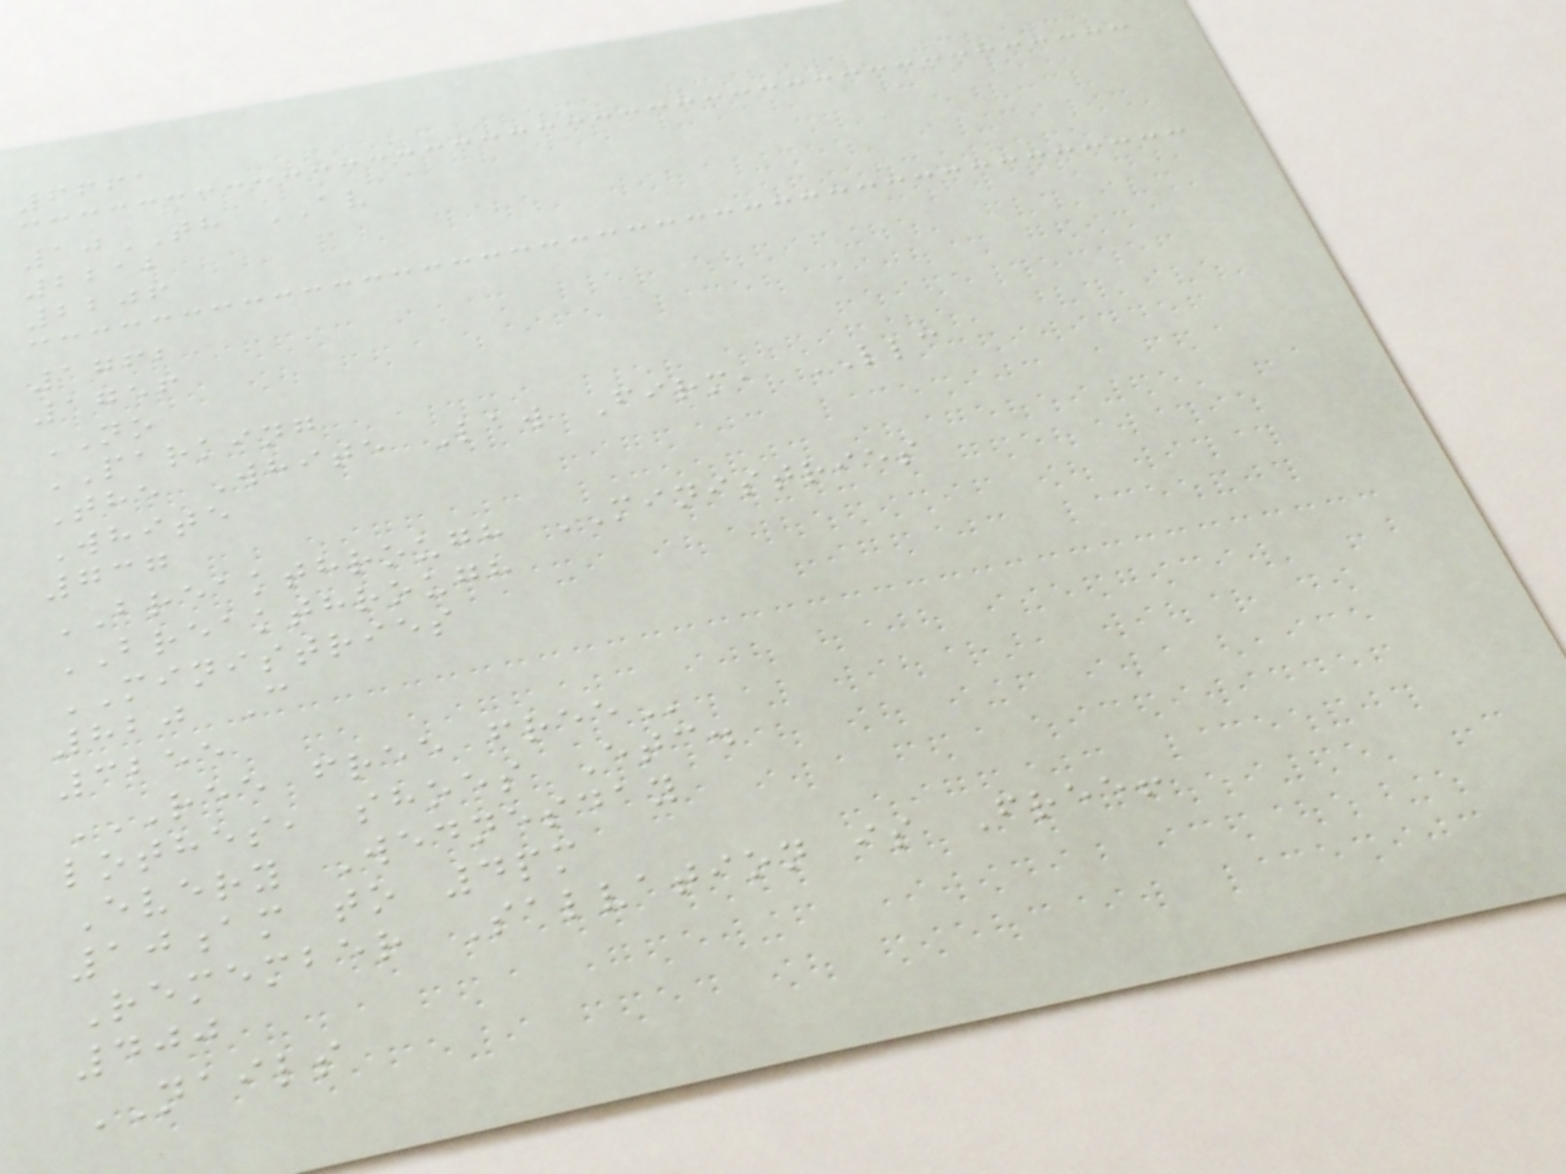6661
10TH AV
2212
2206
1762
1756
NO
PARKING
The White Law Firm, LLC
White
737
BREAKTHROUGH MINISTRIES
BREAKTHROUGH
MINISTRIES
820 C
3255
REE FREE FREE
lothes, shoes Etc.
Every Wednesday
10am to 4pm
Remember Salvation is Free!
400
NAILS
